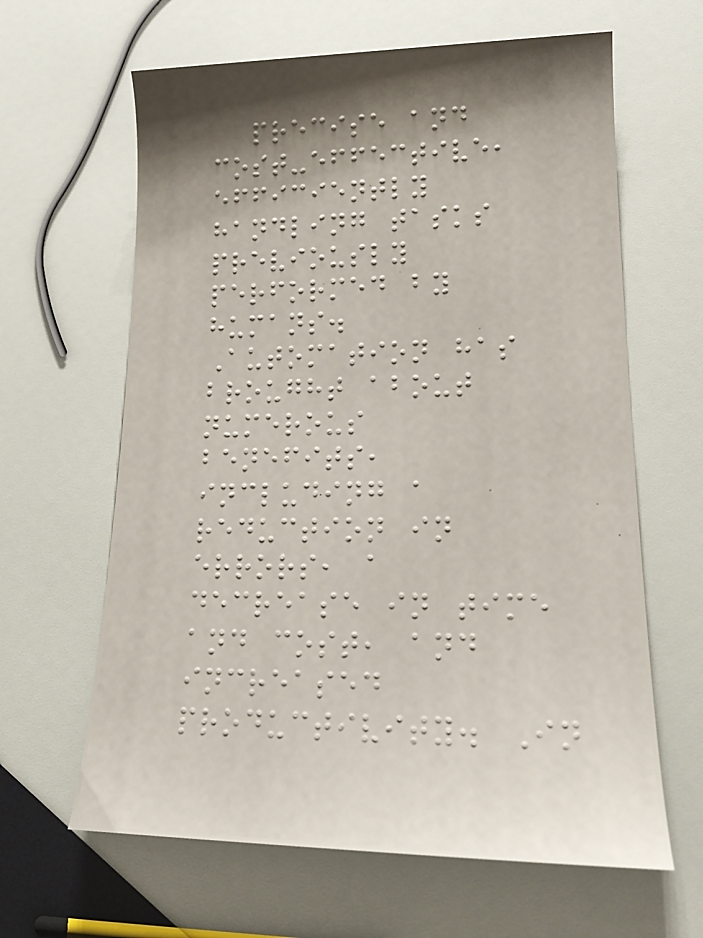precise and
cost-effective,
efficiently
handling tasks
previously
performed by
humans.
Automation has
brought about
numerous
benefits,
including a
reduction in
errors, a
decrease in time
and cost, and
increased
productivity. In
